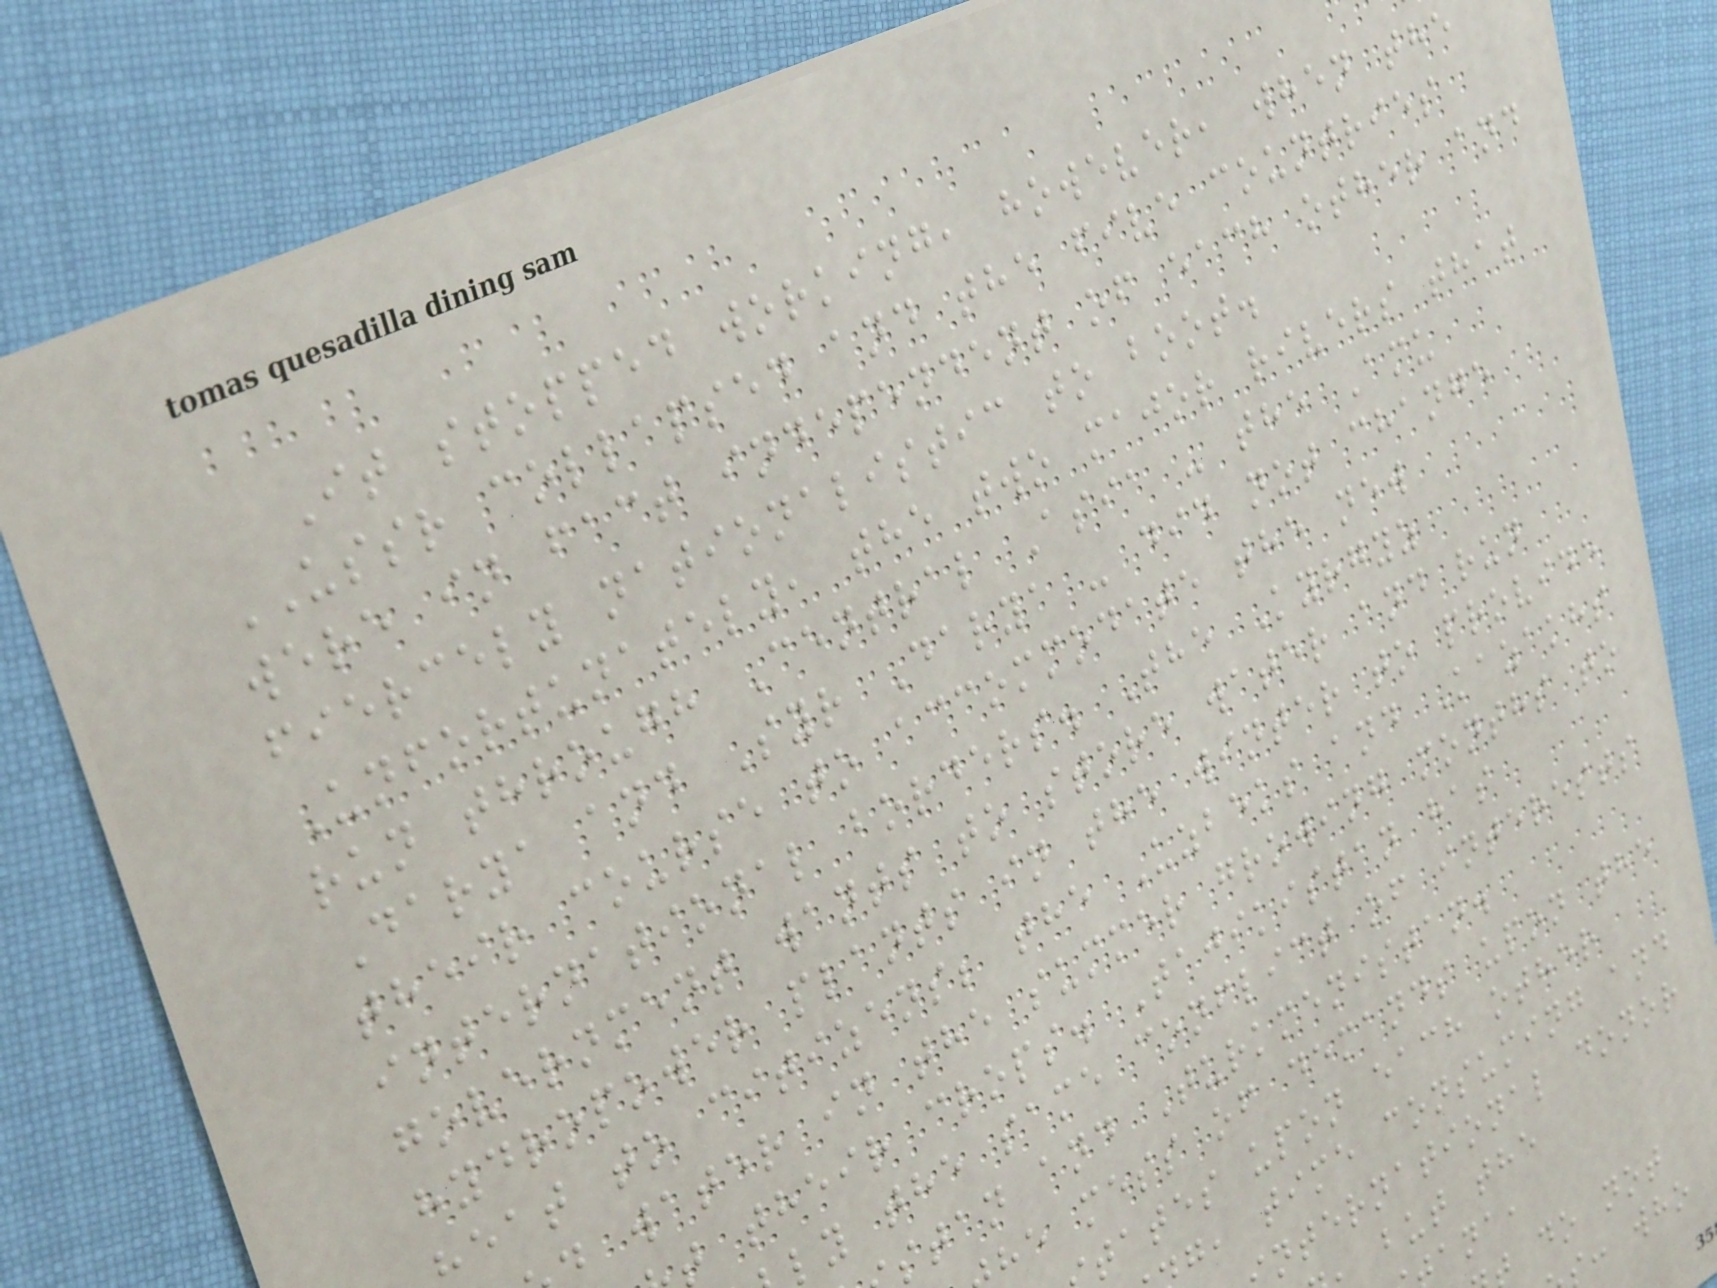It stopped working, however, when the
USSR collapsed and the five countries
were in fact independent of each other and
fiercely nationalistic to boot.
Unfortunately, the two major rivers that
run through Central Asia - the Amu
Darya and Syr Darya - did not change
their course to accommodate the new
international borders. The Kyrgyz
government wants to store water and run
hydropower plants in the winter to provide
eat to citizens; the Uzbeks and Kazakhs
water in the summer growing months to
their crops. Tajikistan has
ly the same conflict of interests
stan and Turkmenistan.
he mess of demands upon the
tates upon each other
g, time consuming and
nternational donor
